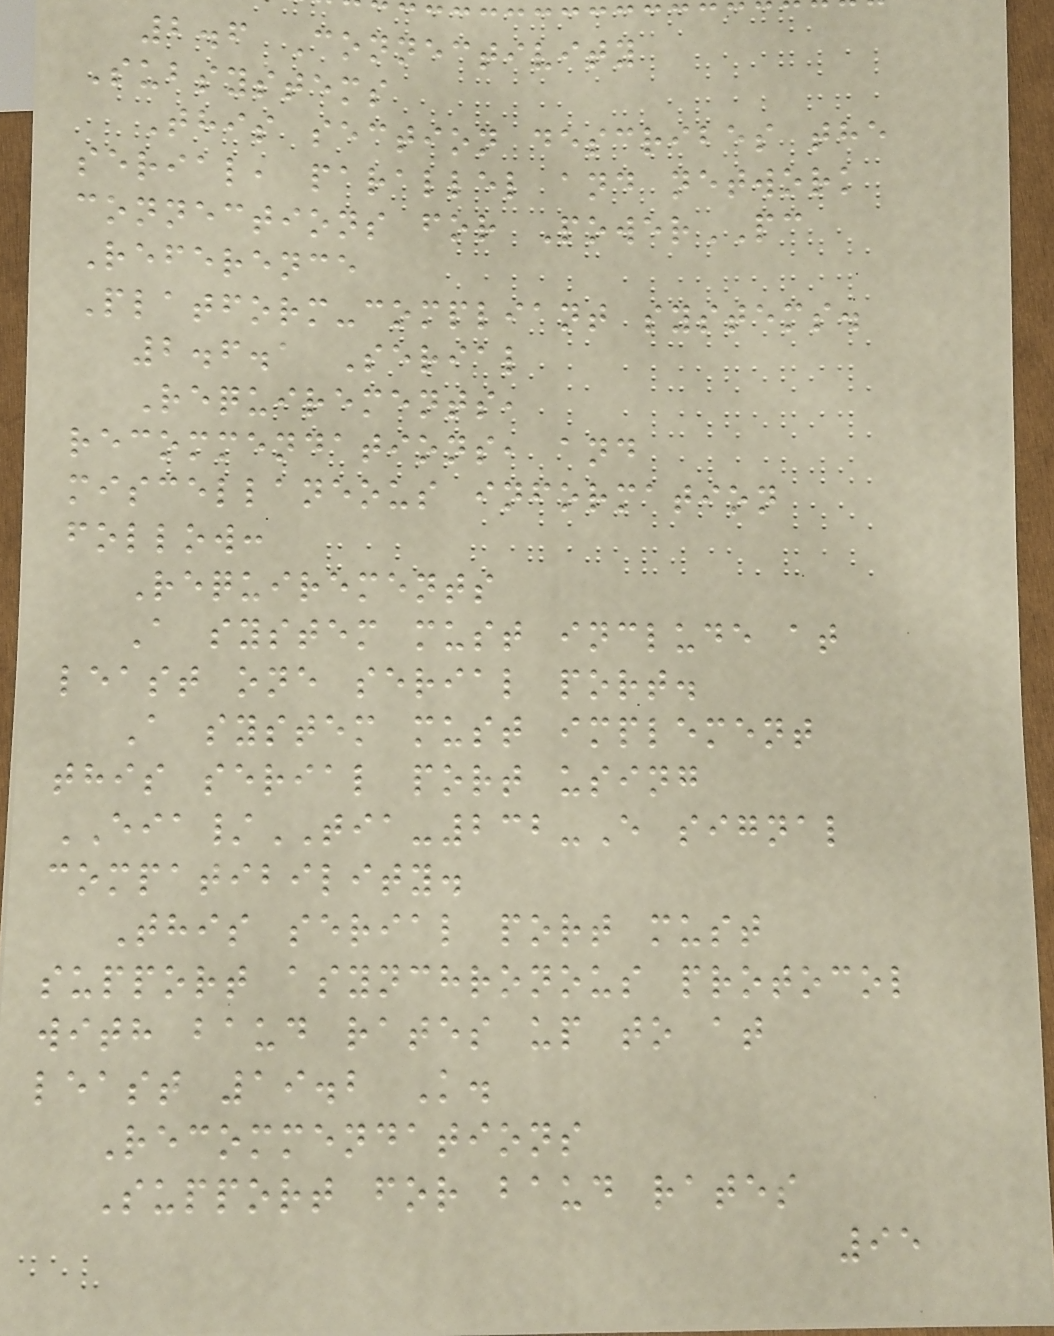2.6 Connectivity
Subsystems
This section describes the
serial, parallel and network
connections for PowerPC
Reference
Platform-compliant systems.
2.6.1 Serial
Requirements,
recommendations, and
miscellaneous information
follow:
Requirements
A system must include at
least one serial port.
A system must implement
this serial port using
EIA/TIA-232-E signal
compatibility.
This serial port must
support asynchronous protocol
with baud rates up to at
least 19.2 K.
Recommendations
Support for baud rates
95
